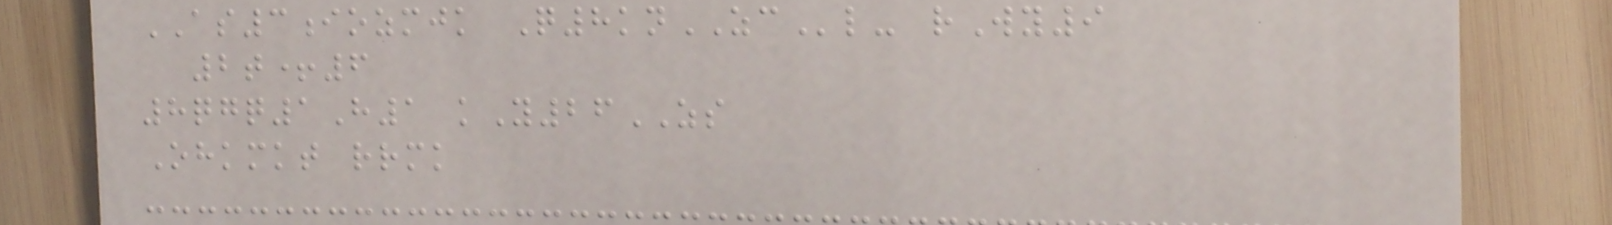AS3iozmjk Q8knZCl- rWy9
2t+6
8qgq1H1 kY26ZS
Ohkmkt rrmk
